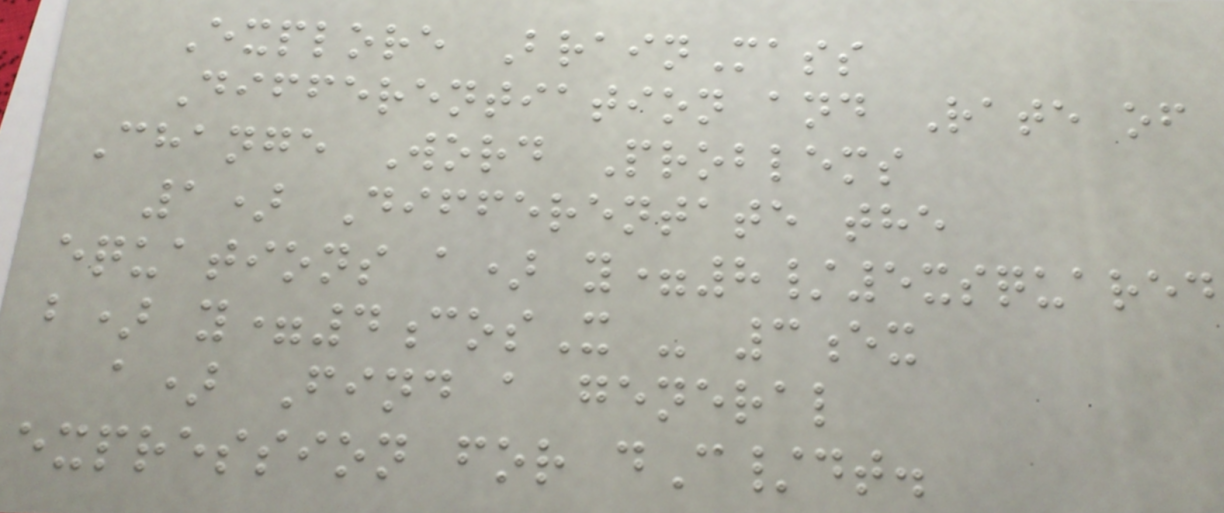Explore BrainMass
Differentiation and Rate of
Change Word Problems
1) Differentate the
equations a) y=8/5xsquared
b) y=4cosX - 3ex
a) Find a general
expression for dC/dt.
